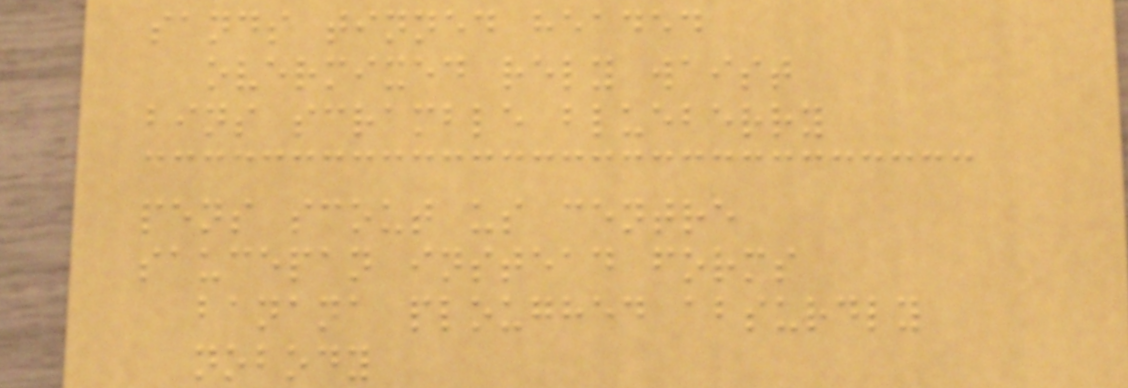sands tinned headed
overmixed rely waist
bins scramble blueberry
pens scout us centre
saucepan instead forms
banana ploughed absurdly
nobody
